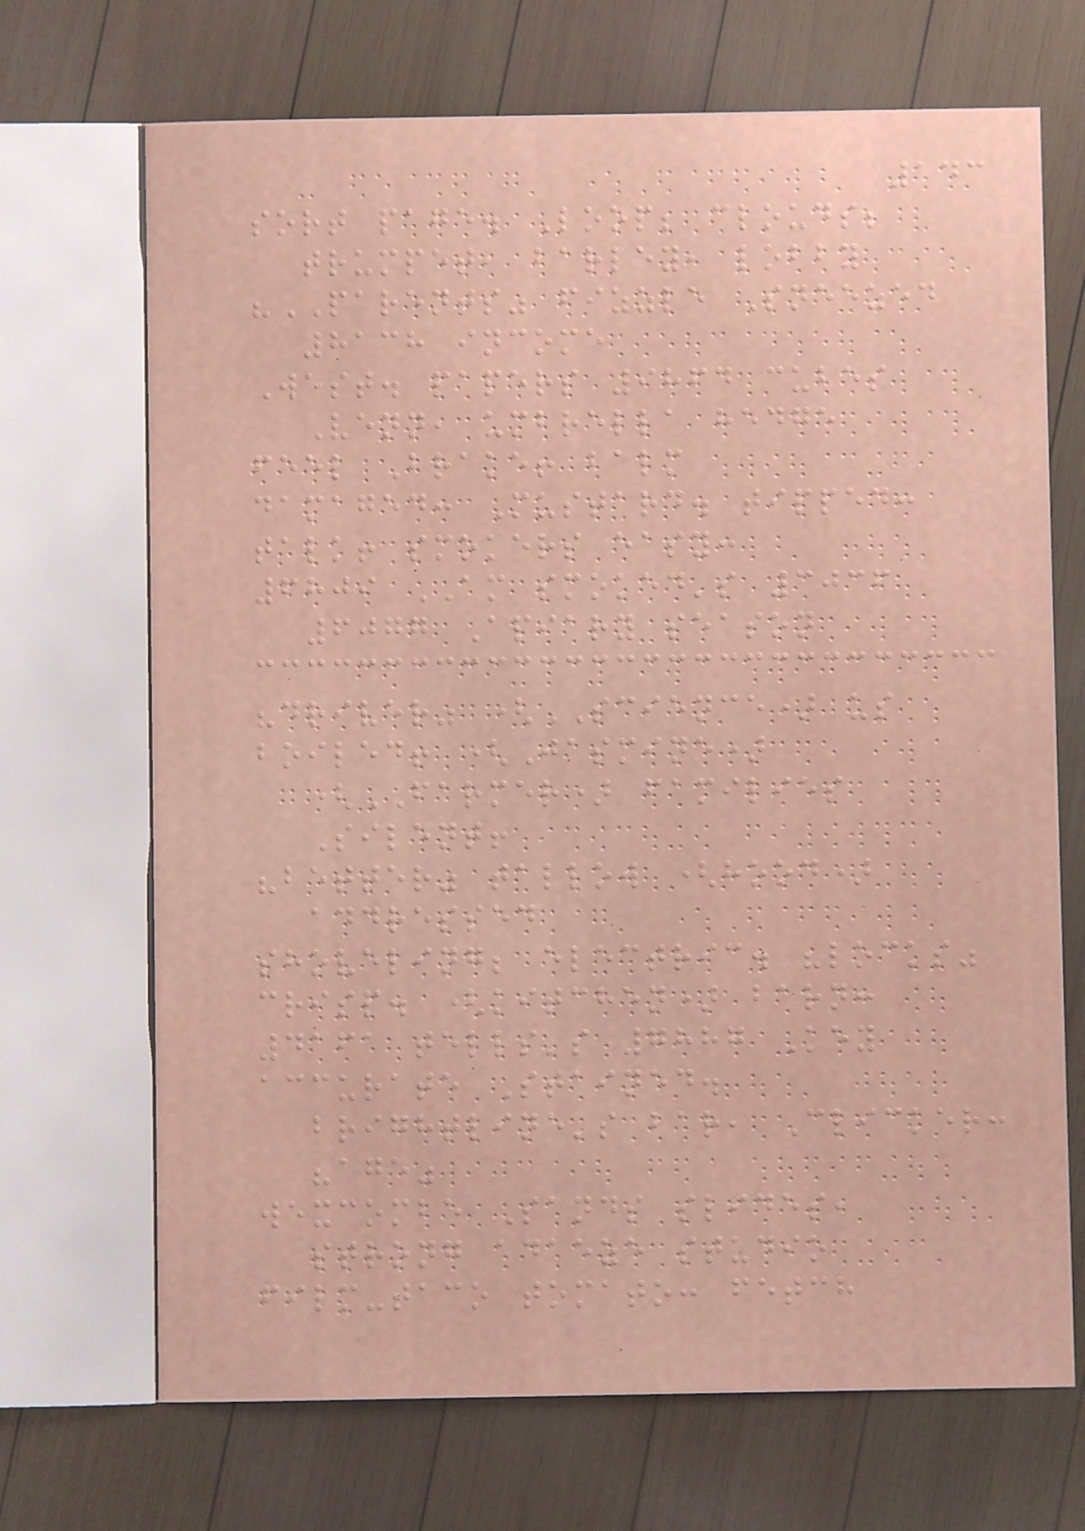143
sort page. Loop; clouds;
trumpet, barley, lobby
"PARENTS" fizzle Sneezed
8138 income
West. papers 9864 cubes
Venn, umbrella hedge
feel Brake! balm
damaged: Mustard. tipped:
talk! smokers easy:
6809 AM smoked's 3036
6077 Apiary season
"driver" (SCIENCE) us
boiled! (Jasmine)
(FARMER) families
Silent!
"better" tallow (hood)
addressed
shoveling; electric. "locks"
crisp. (kitchen) barn:
4161 tells's 7887 Key
accurate Stained.
brightline's bar, Clicker:
"age"
wexcombe Sands slides,
strong adaeze studio
film-taco tomato: fetch
